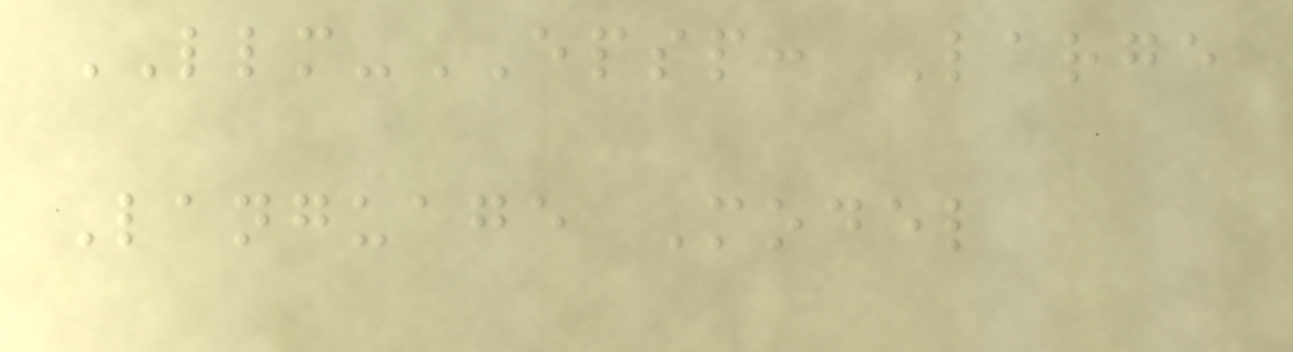LLM-EPSP: Large
Language Model
